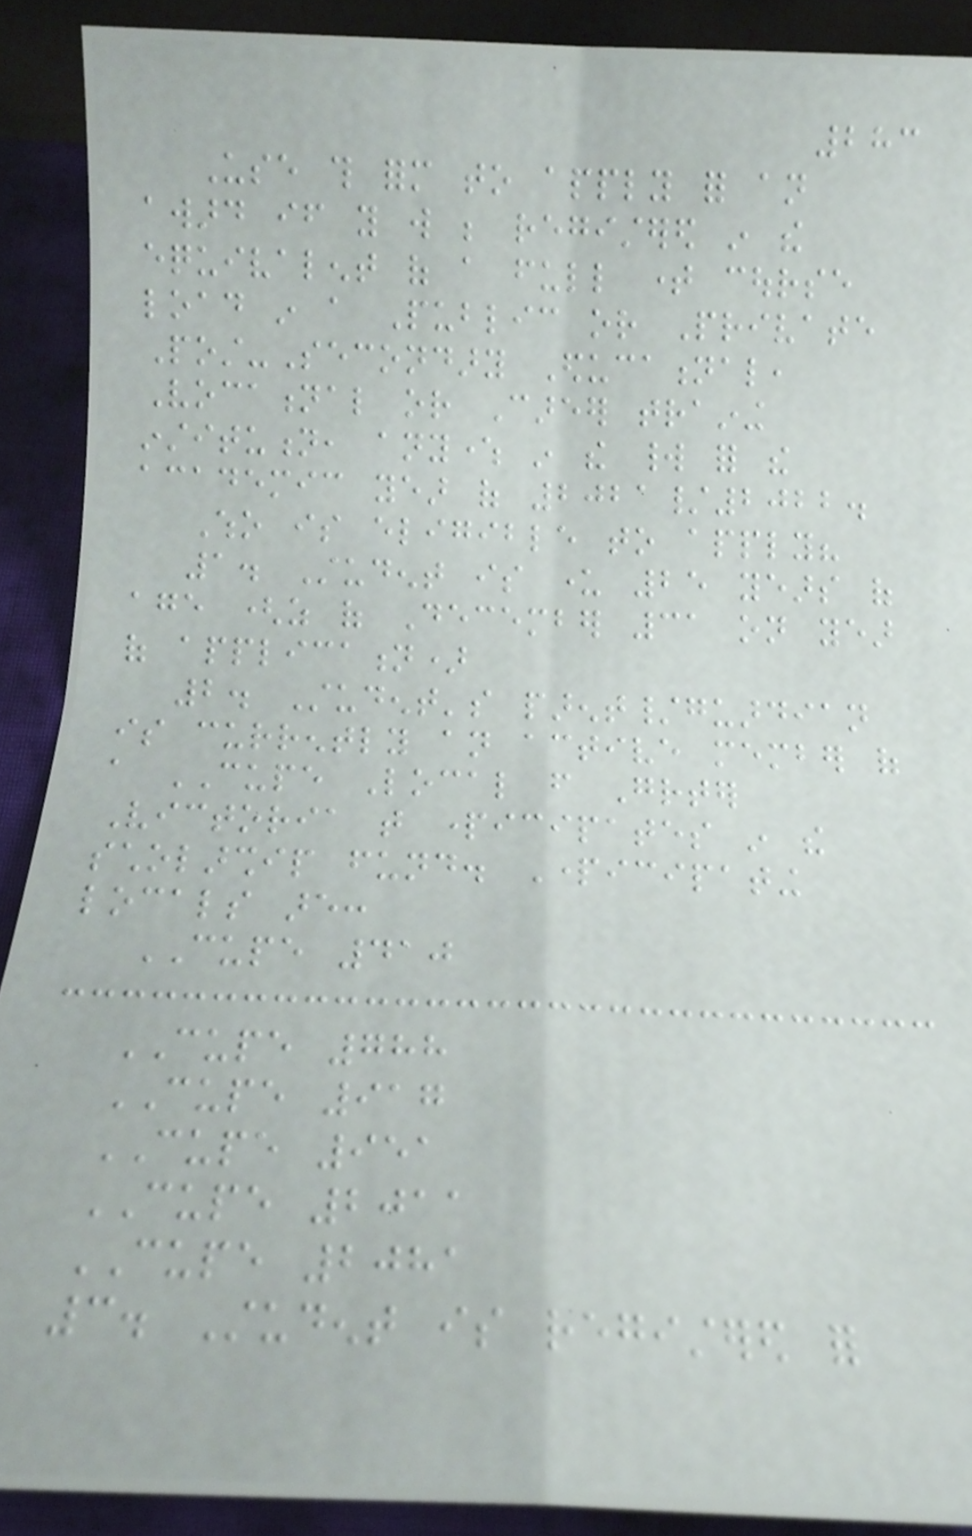283
Use this form to apply for an
award if you will be registered in the
equivalent of a full time course
load in a Public or Private
Post-Secondary Educational,
Vocational or Career training
institution, anywhere in the world for the
academic year of 2021/2022.
Who is eligible to apply?
1. Student is under 25 years of
age (as of December 31 on year
of application)
2. Student's parent/guardian
is currently an active member of
a CUPE Local from Greater
Victoria that participates in the
scholarship fund. Participating
locals are:
CUPE 410
CUPE 788
CUPE 917
CUPE 951
CUPE 2011
CUPE 2081
3. Student is registered for
